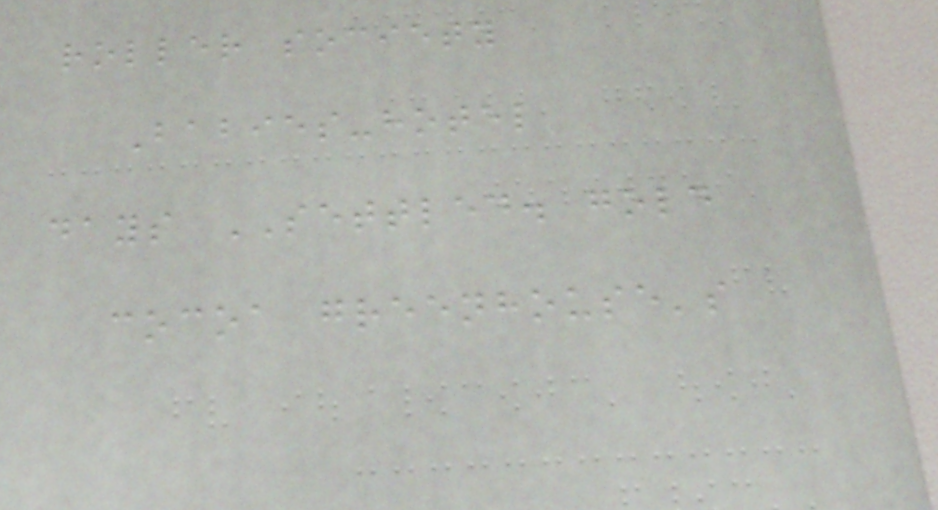roller society
Babies-hotel
days SETTLED. gold
cocoa greenhouse's
